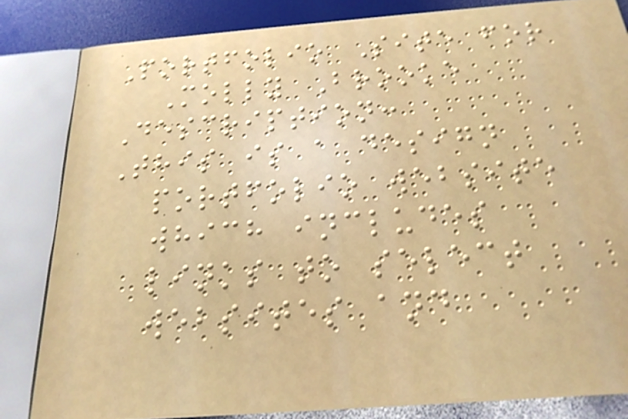Portfolio Site for
Molly Brooke
Description:
This is a design
portfolio website
which includes
links to select
websites and
